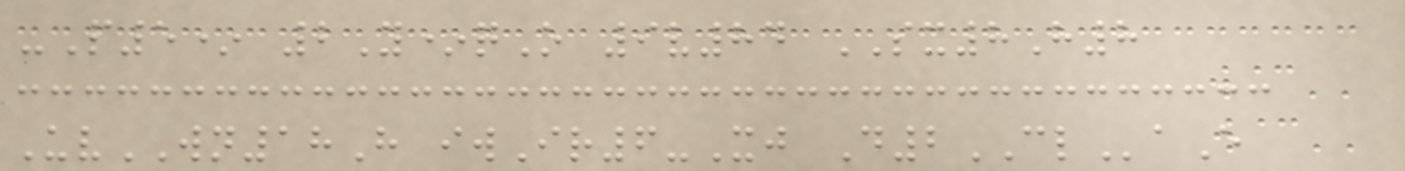-P5* 2Y*qO 9v84 SX8H8
UvWN18H iwIr6-Xj D2CLaE
